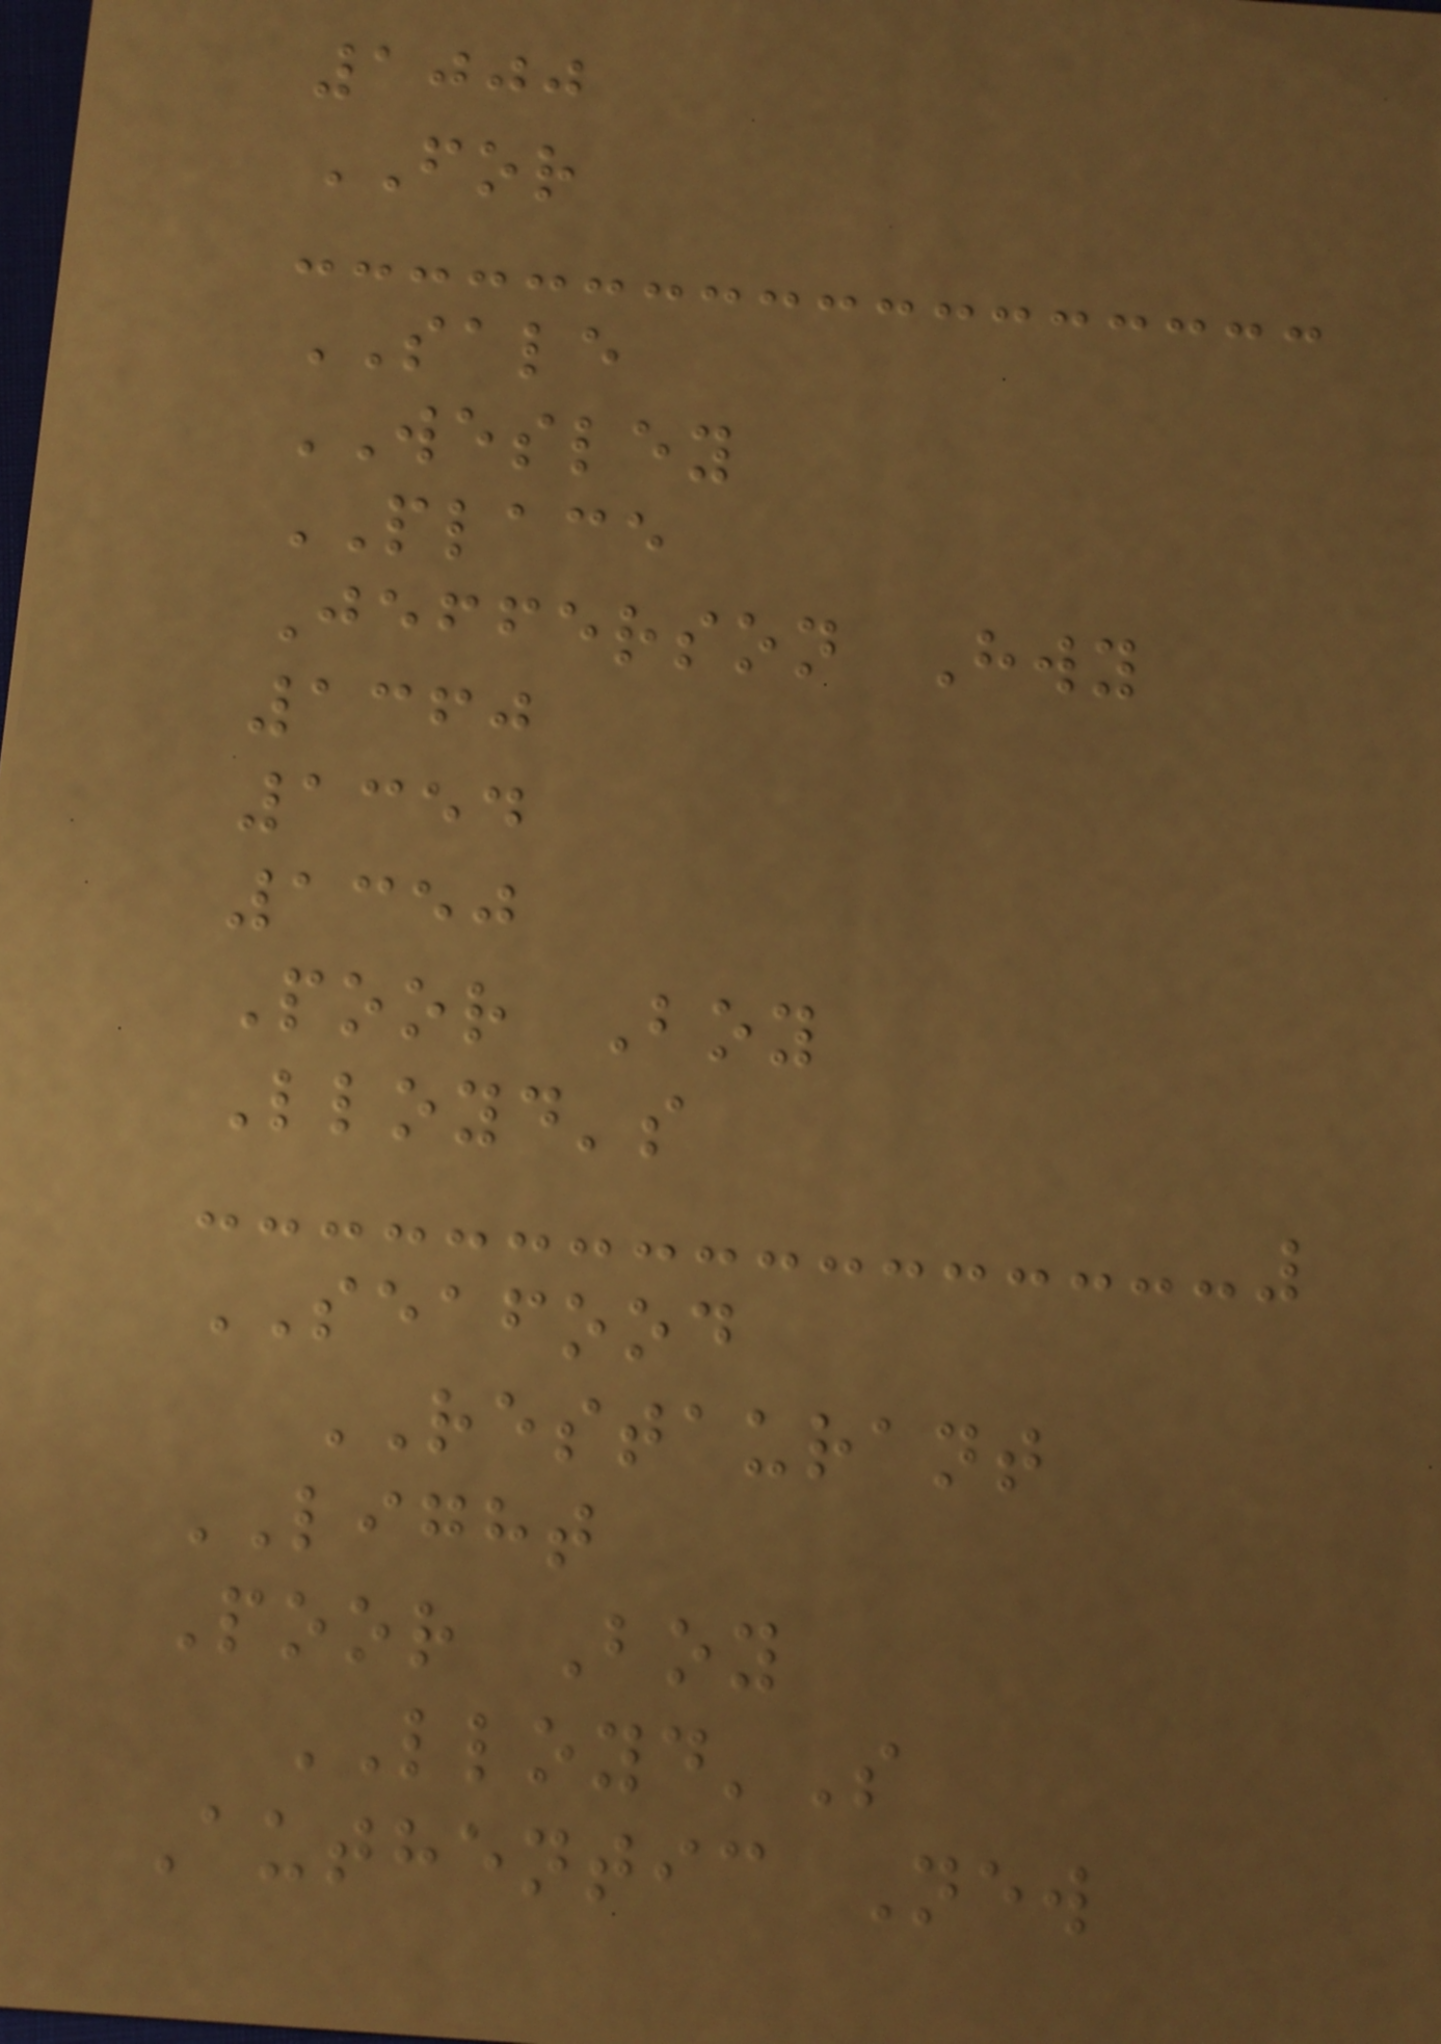1000
FOR
SALE
WESLEY
PLACE
Jefferson Hwy
1360
1354
1350
Poor Boy
Lloyd's
SEAFOOD
RESTAURANT
LIGHT
Poor Boy
LLOYD'S
Authentic New
